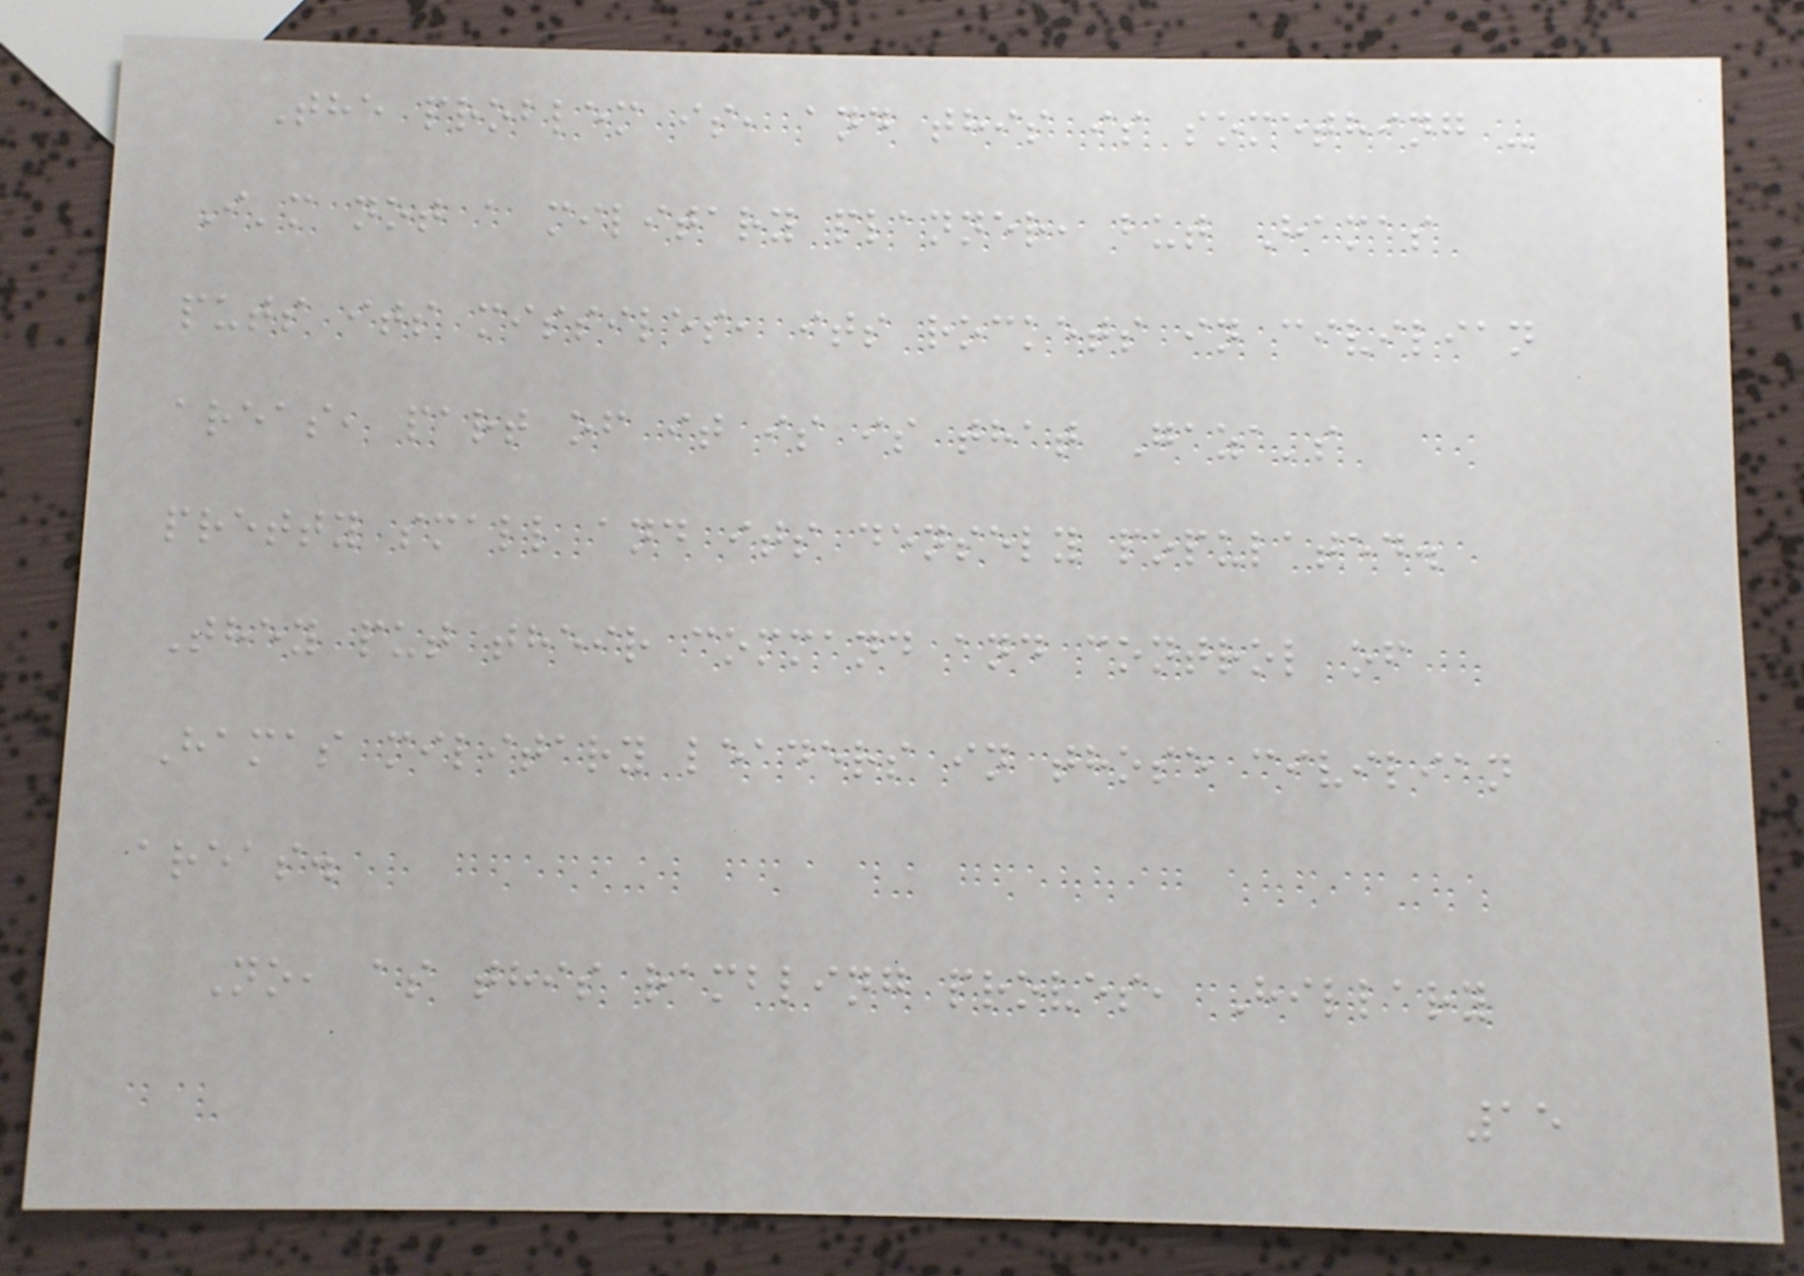The problem is, and this is something -
I'm not a military planner, but Hamas
puts its missiles, its rockets in civilian
areas, part of it is is that Gaza's
pretty small and its densely populated.
They put their command and control of
Hamas military leaders in those civilian
areas.
No, as this rambling proves, Hillary
15
